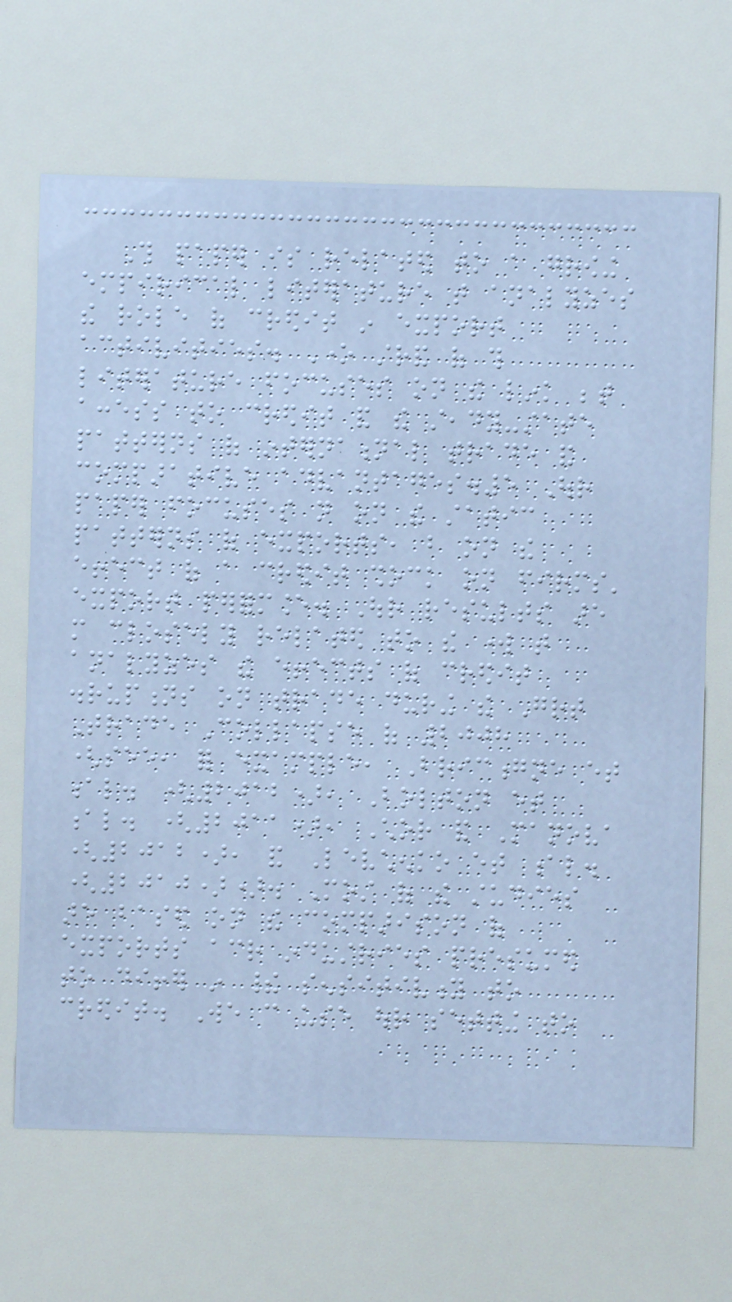This paper is related to a growing
empirical literature that analyzes
the role of credit in export
activities. One strand of this
literature focuses on the link between
access to credit and the steady-state
patterns of international trade and
comparative advantages.5 Our
paper focuses not on the static
patterns of exports, but on the
effect of a credit shock on firms'
export performance. Our results are
more closely related to the work that
analyzes the effects of credit
disruptions on trade during the Great
Trade Collapse of 2008
(see, for example, Bricongne et
al. (2012), Bolton et
al. (2011), Chor and Manova
(2012), and Levchenko et al.
(2010)). Most of the studies
are based on the comparison of
exports across industries presumed
to differ in their sensitivity to
credit. We can use our setting to
